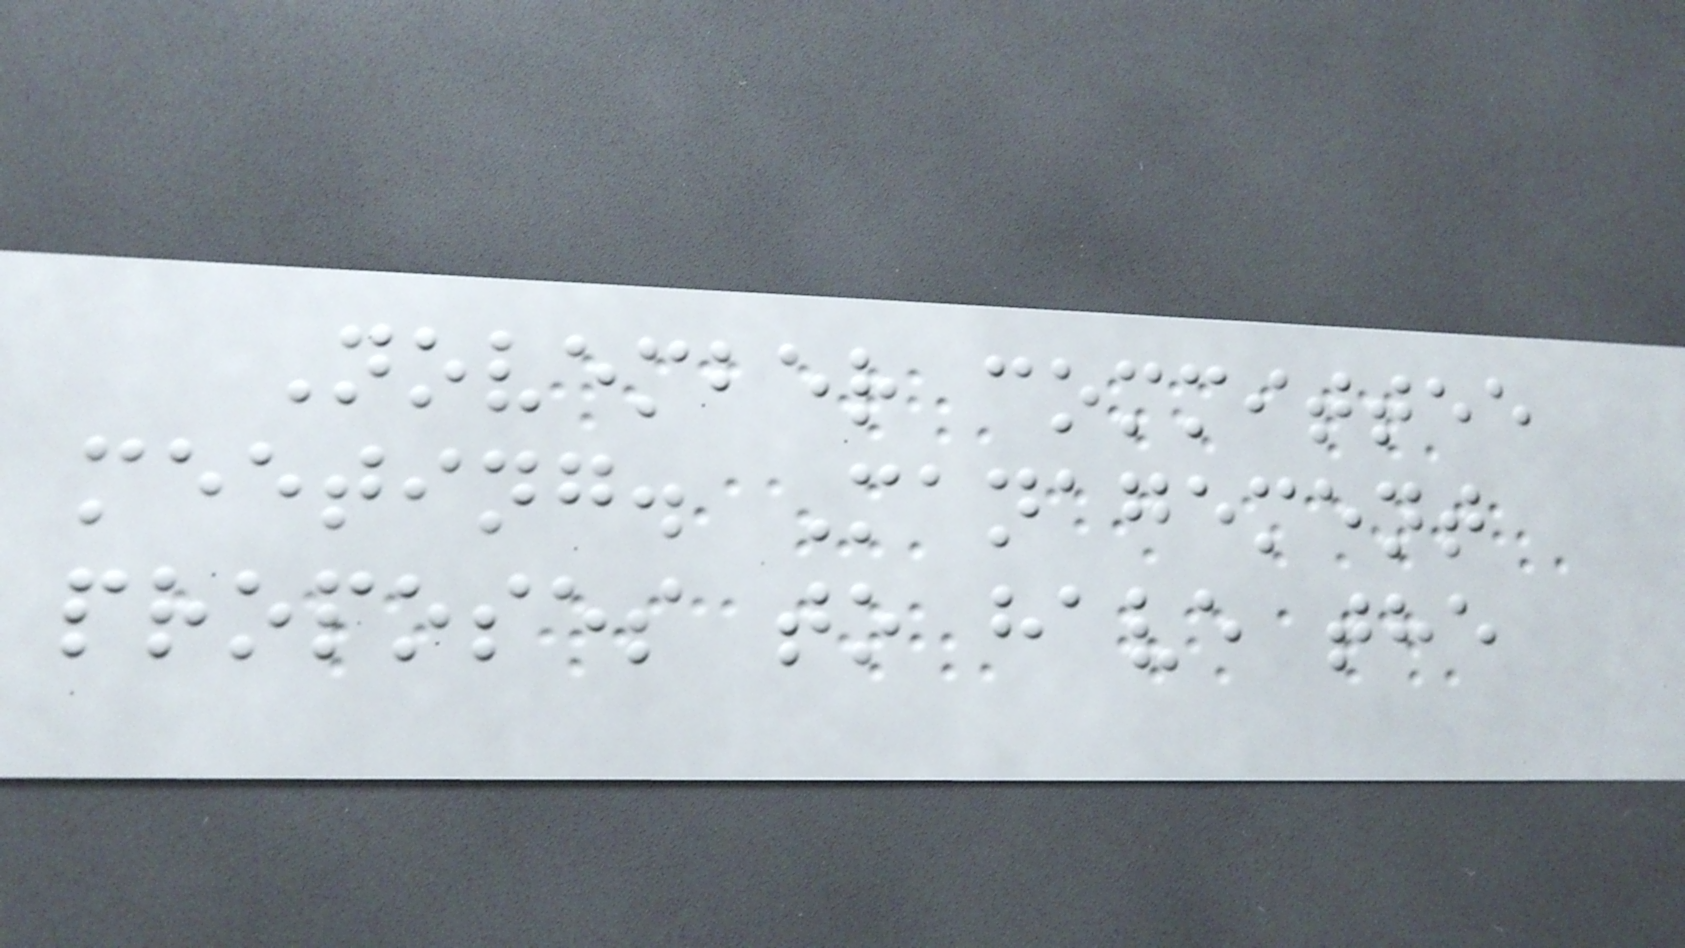November committee
meeting. Management
proposes to have the
